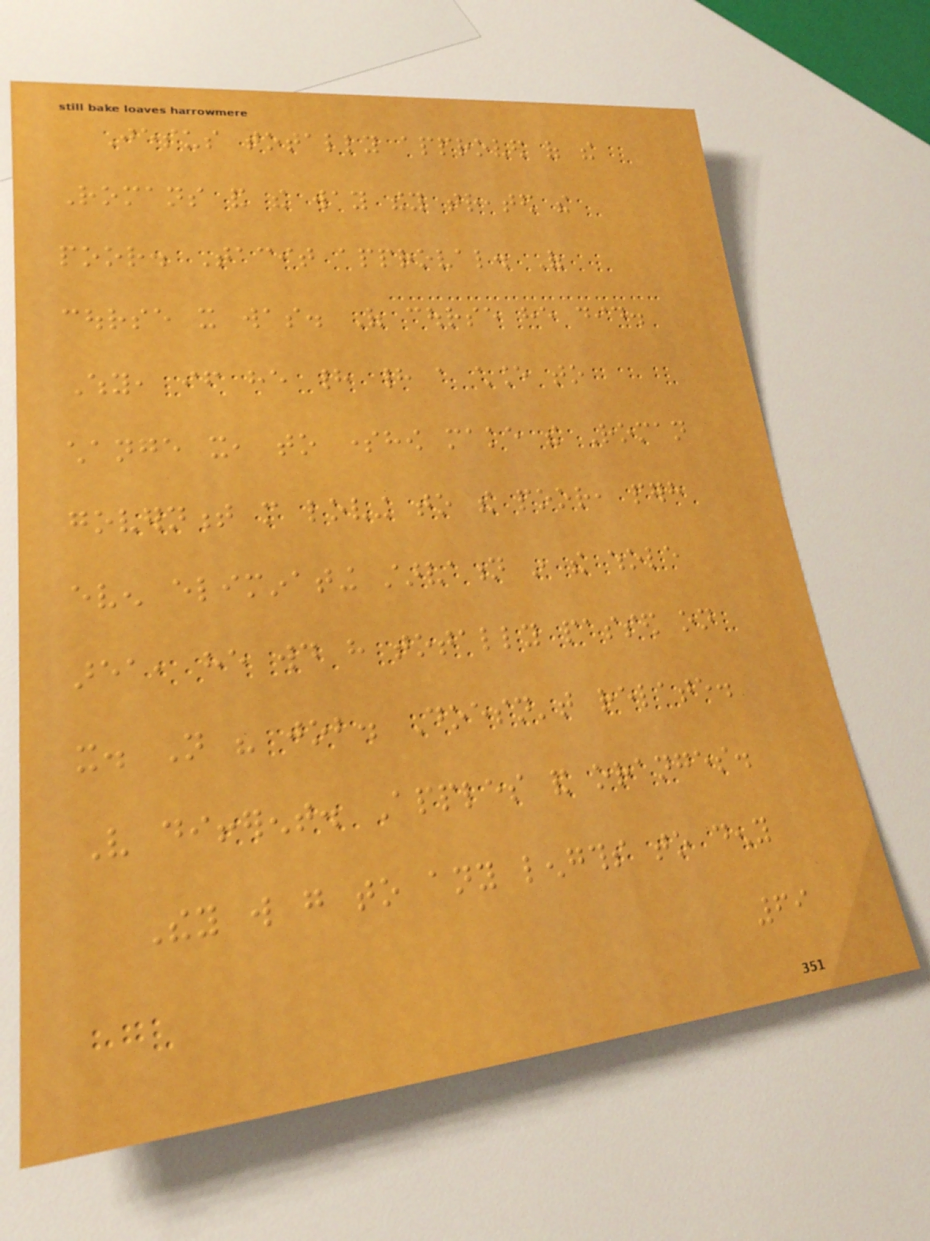Jesus totally approved of the
Romans and the way they treated the
poor. Tacit approval. Of
course it was. Of course he did.
Why, if he had had a chance to
change it, to somehow make the Roman
government more loving to the poor, perhaps
even eliminating starvation in the whole
area, he would have totally passed on
it. Not his job. Doesn't relate.
Very different. Apples and oranges.
They will go to any lengths to deny
69
